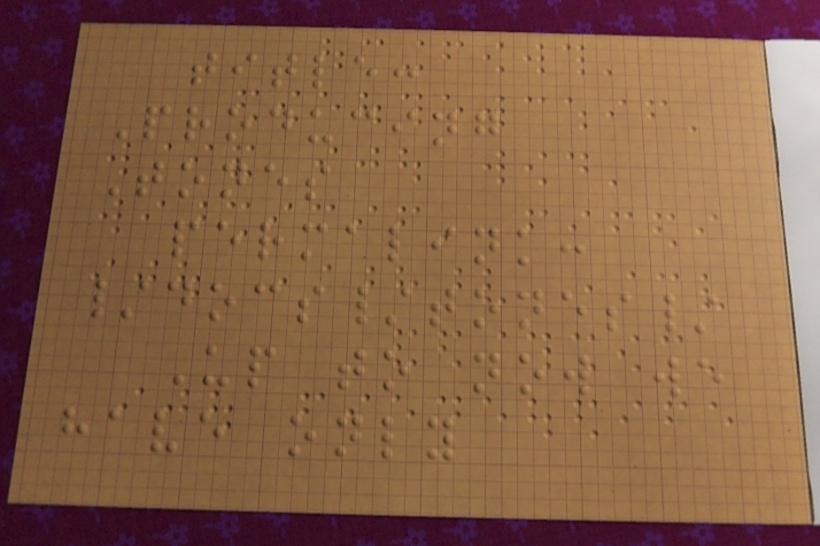title:
Producing
Tones
permalink:
/docs/tones/
Up to now we
have only
